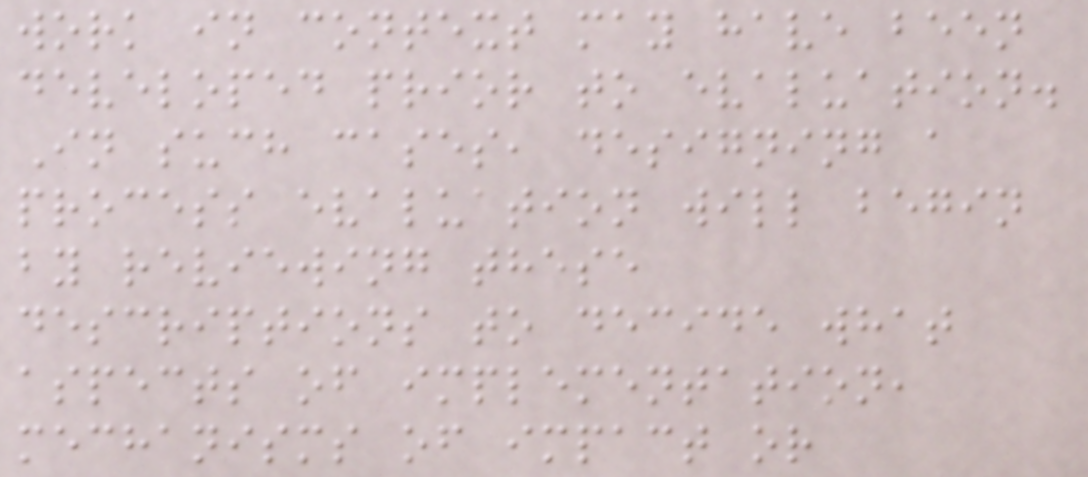work in context may have been
developed prior to evaluation.
In such cases, designing a
process evaluation will begin
by reviewing these
descriptions to decide what
aspects of implementation,
mechanisms of impact or
